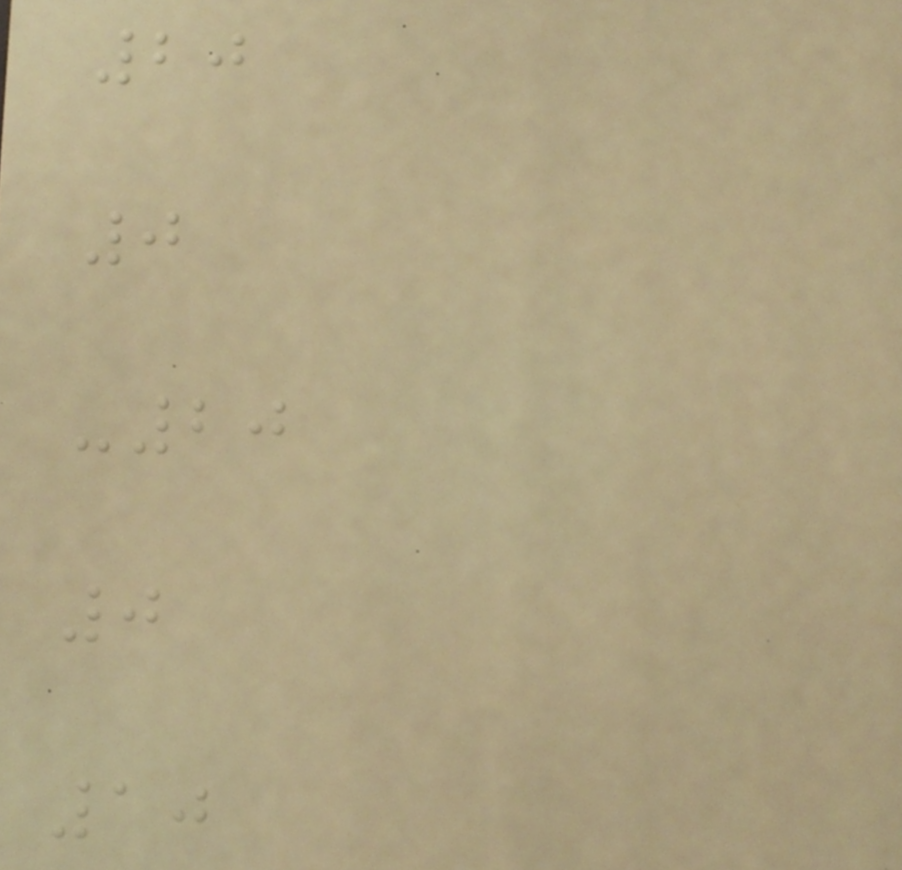20
0
-20
0
10
